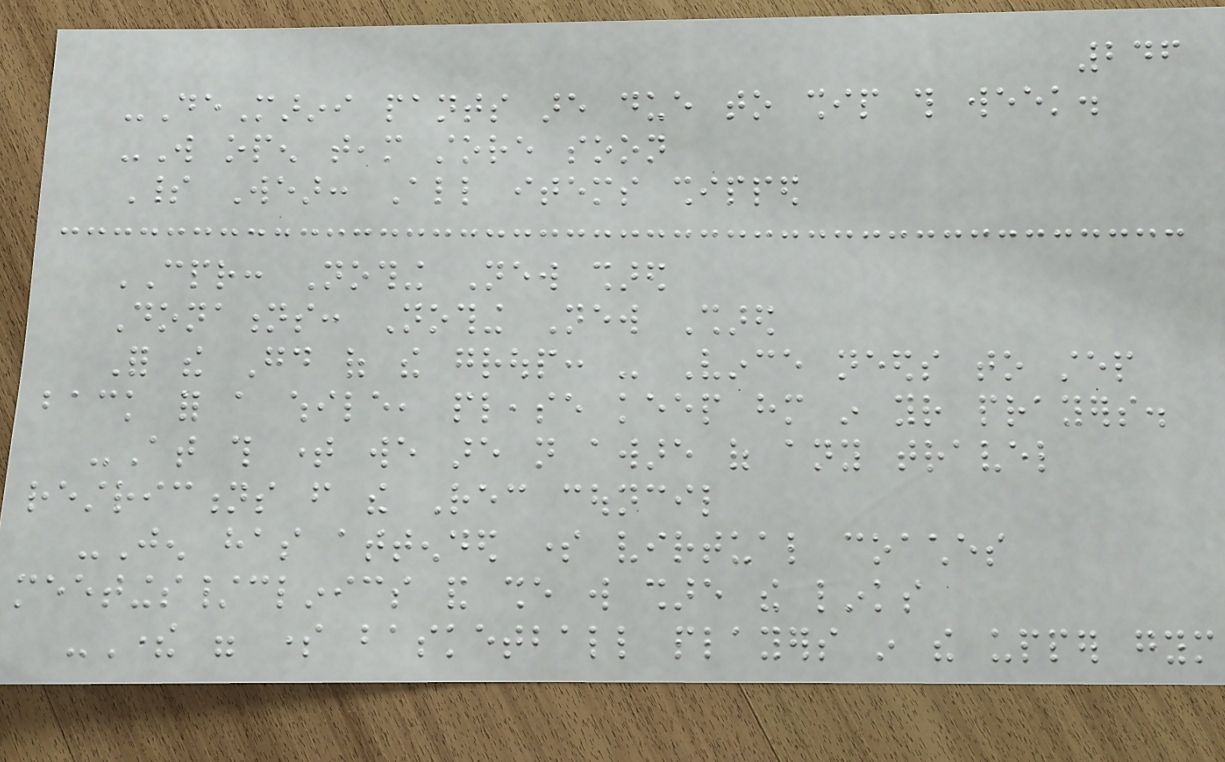246
-DeMarini pants are due to ship this week.
-Will open team store soon
Spirit Wear: All items shipped
CPR: Nothing New shared
Donations: Nothing New Shared
For the Good of the group: - Vince needs to step
back for a while, please keep him in your prayers.
-At this time we are not aware of any travel
restrictions from the Rec council
-Jen has attended some virtual coaches
meetings/clinics and she will share the links
-There were some basketball players in the upper gym
